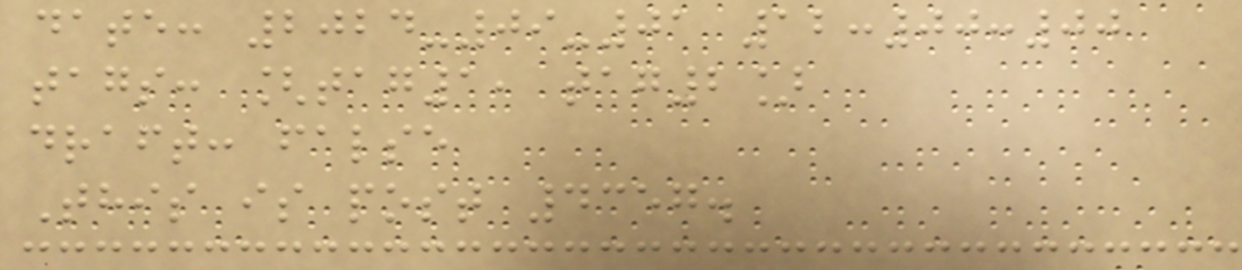date: 2024-09-01 12:00:00
tags: [tag1, tag2]
draft: false
This is post 4357.
